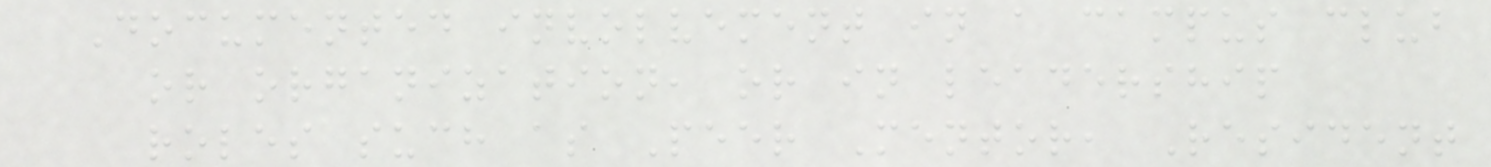Documented involvement in a campus club
or organization, or in leadership
roles such as Peer Mentor, Resident
